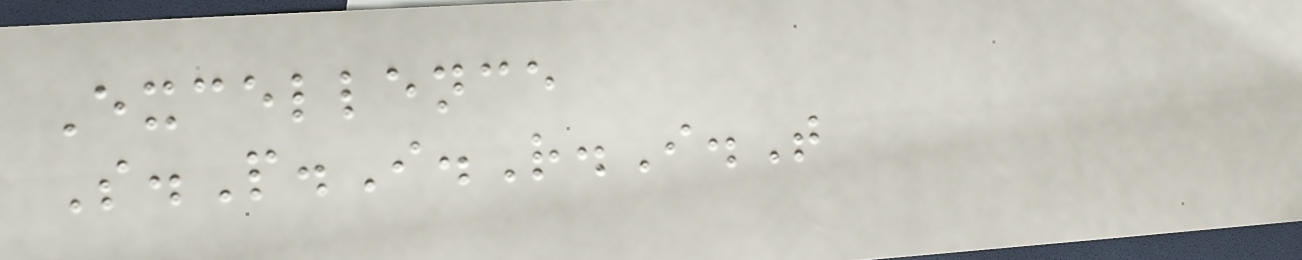Excellence
S.P.I.R.I.T
